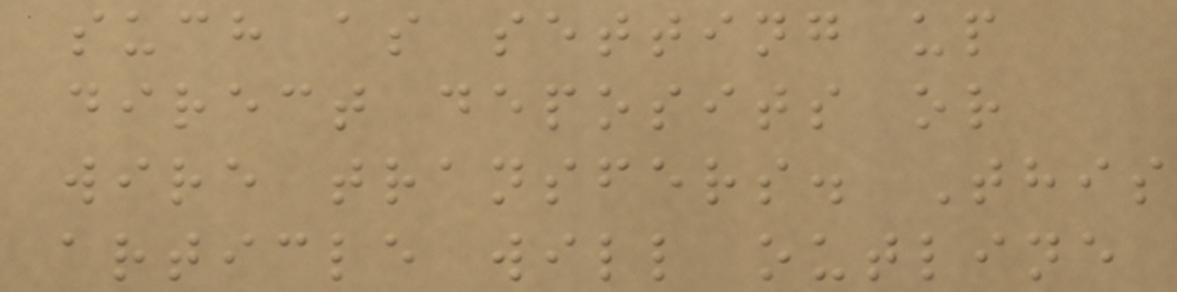such as setting up
direct deposits or
wire transfers. This
article will outline
